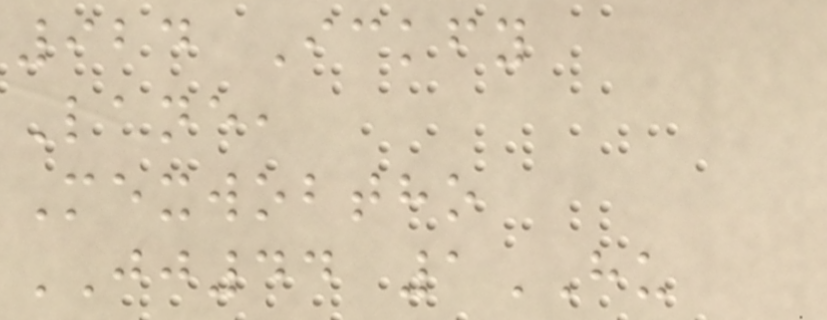924 Ickfy
Lane,
Mexwobtho
JJ44 1HU
